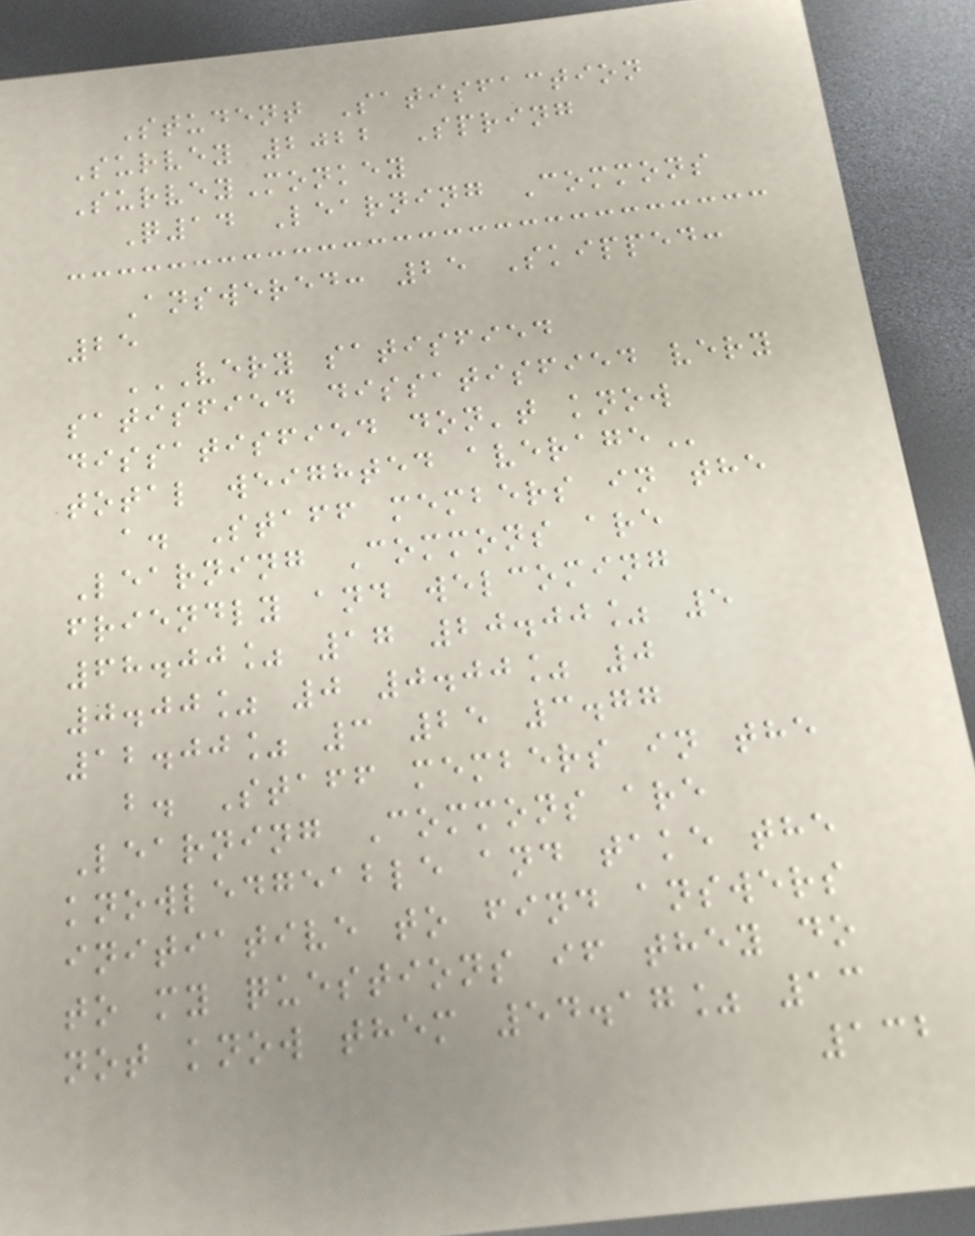Student Satisfaction
Survey 2022 Spring
SurveyMonkey
Q14 Learning Commons
Answered: 25 Skipped:
25
VERY SATISFIED
SATISFIED DISSATISFIED VERY
DISSATISFIED DON'T KNOW
TOTAL WEIGHTED AVERAGE
a. Staff members in the
Learning Commons are
friendly and welcoming
68.00% 17 20.00% 5
0.00% 0 0.00% 0
12.00% 3 25 3.77
b. Staff members in the
Learning Commons are
knowledgeable and take the
initiative to find answers
to my questions if they do
not know them 54.17% 13
132
